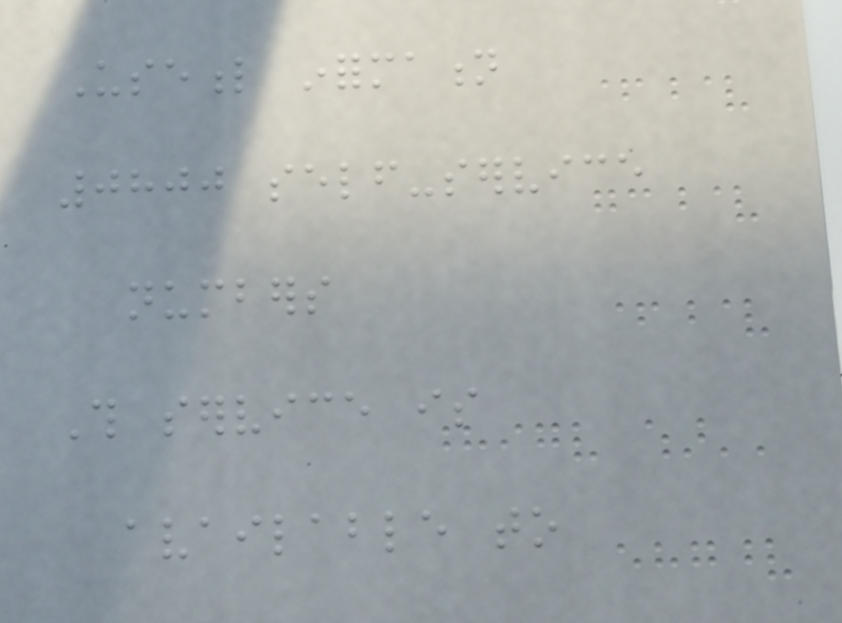Useful information
0800 self-service
numbers
This service is
available to
